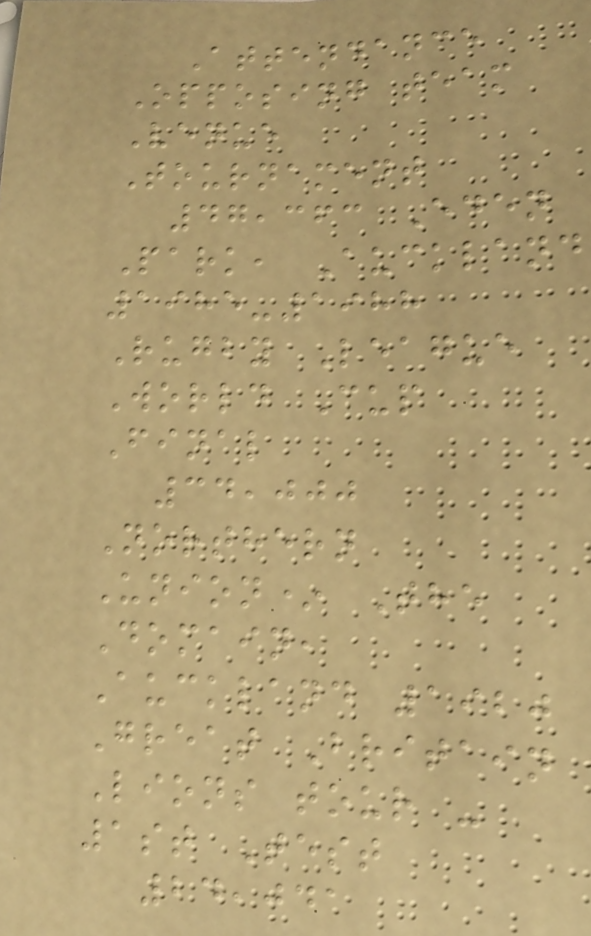Attendance
Opposing team
Venue
Tournament
47,363 Eden
Park, Auckland
1985-1988
Rugby League
World Cup
Final
34,000
Northern
Union* The
Domain,
Auckland 1920
Great Britain
Lions tour -
1st Test
24,041
